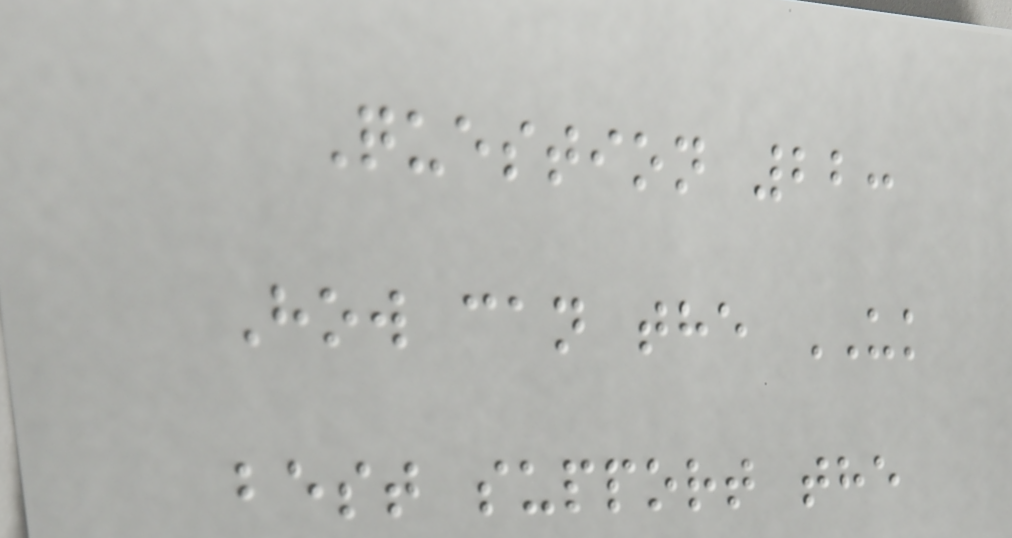Question 22:
How can the UK
best support the
